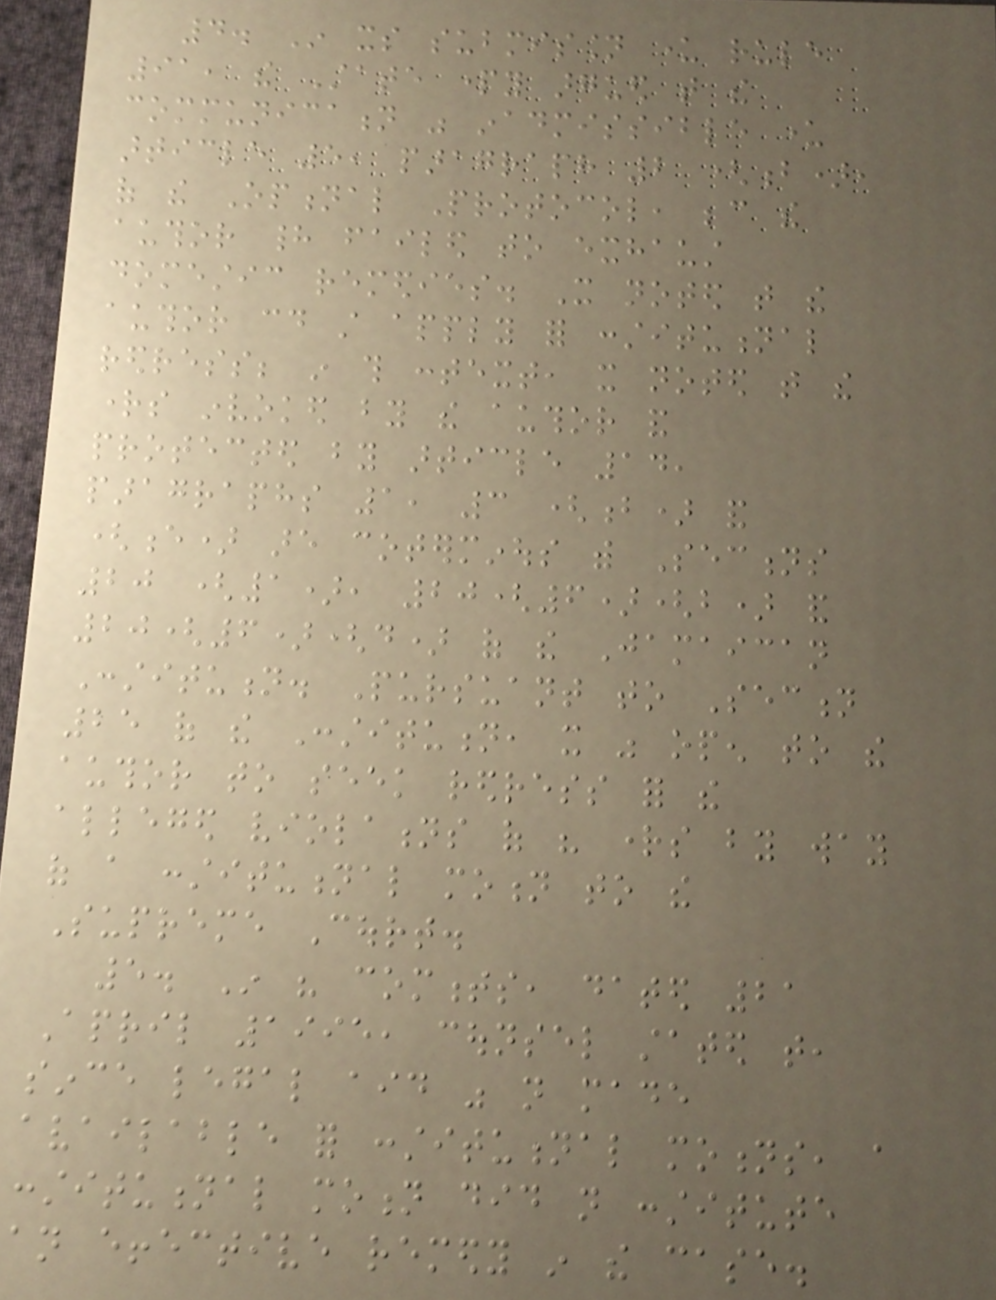4. In its submission under rule
91, the State party argued that the
communication was inadmissible under
article 5, paragraph 2 (b),
of the Optional Protocol, because the
author had failed to exhaust
domestic remedies. It noted that the
author could still apply for constitutional
redress; in this context, it noted that the
rights invoked by the author and
protected by article 14,
paragraphs 1, 3 (b) and
(e) are coterminous with Sections
20 (1), 20(6)(b) and
20(6)(d) of the Jamaican
Constitution. Pursuant to Section
25 of the Constitution, it was open to the
author to seek redress for the
alleged violations of his rights by way
of a constitutional motion to the
Supreme Court.
5. In his comments, dated 21
April 1995, counsel stated that,
since legal aid was not made
available for constitutional motions, a
constitutional motion did not constitute
an effective remedy in the case.
